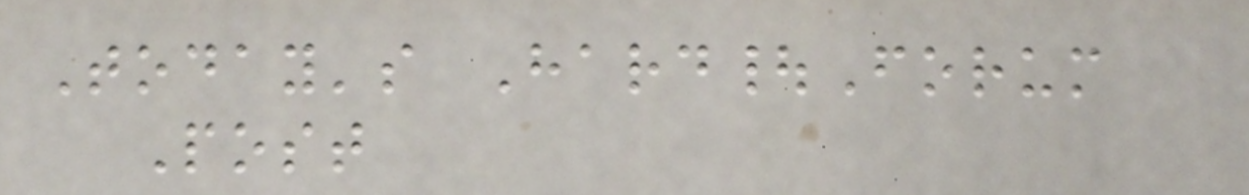Today's Hard|Forum
Post
